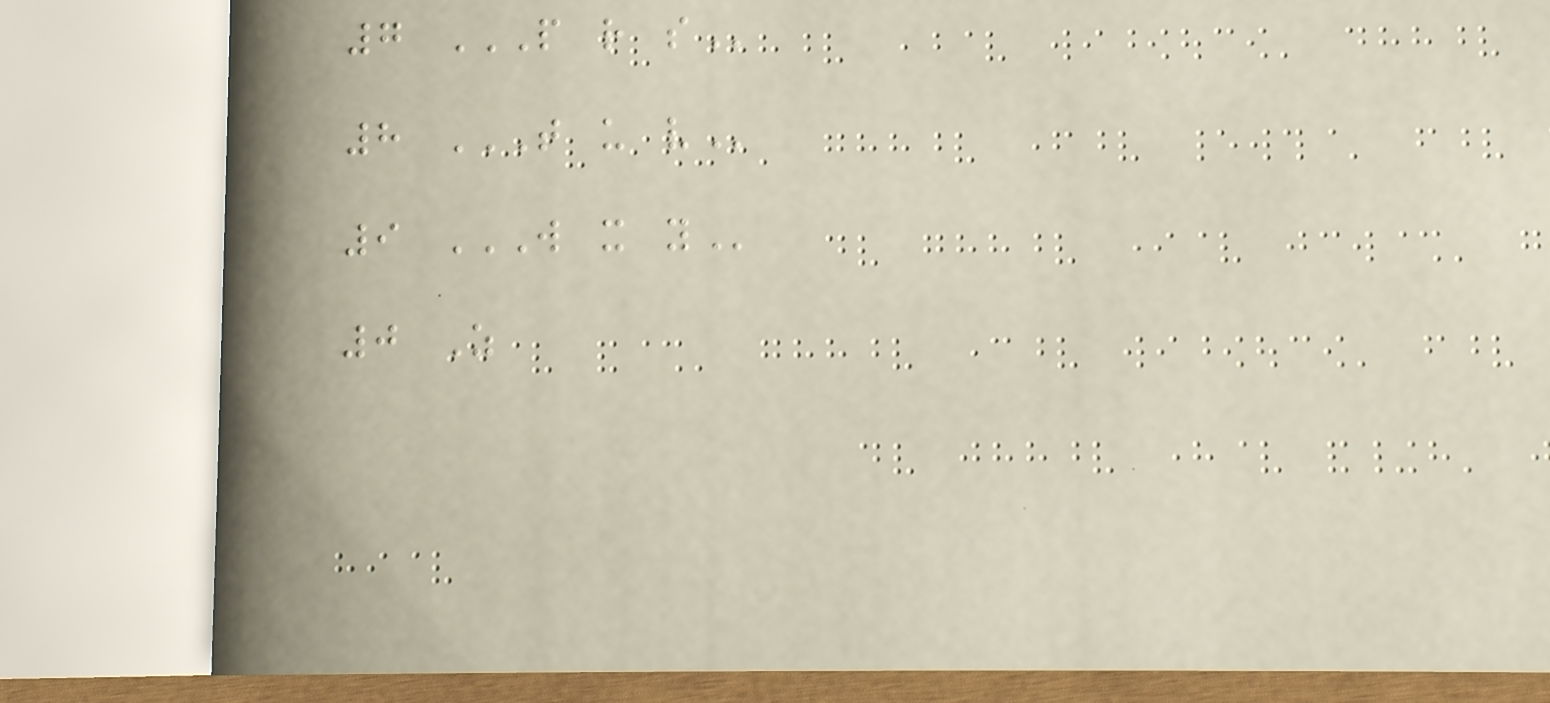7 P R S
8 T U V
9 W X Y
0 Z
